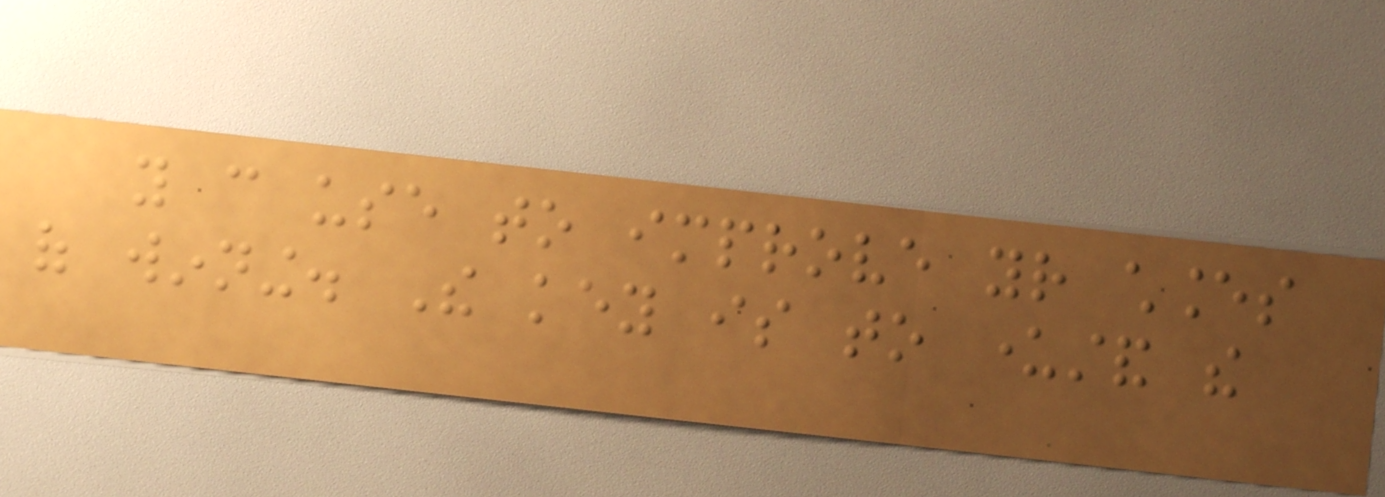you can use to improve your chances
of winning. The key is to understand the
